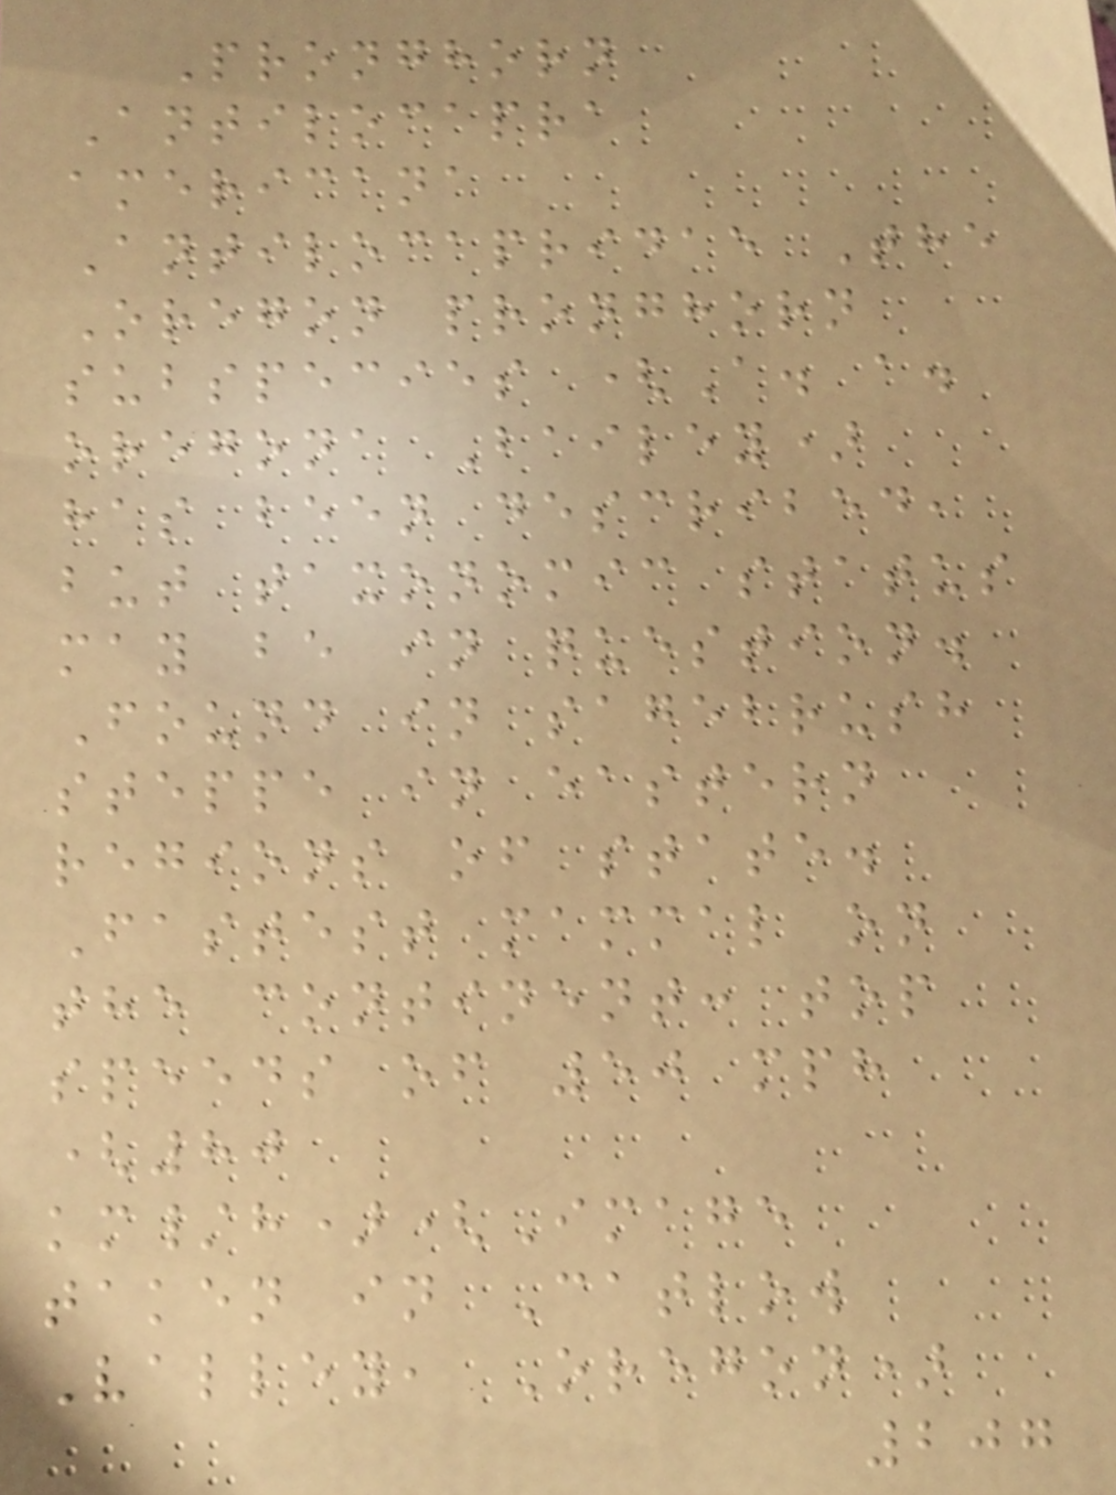Pronghorn
Antilocapra
americana
Antilocapridae The
Oregon pronghorn
subspecies (A. a.
oregona Bailey)
has been described,
but taxonomic status
may be in question.
Found in sagebrush
steppe in eastern
regions of state.
Fastest mammal on
the continent: top
speeds of 50 mph
(80
km/h)(Image
taken in Catlow
Valley, Oregon)
207
